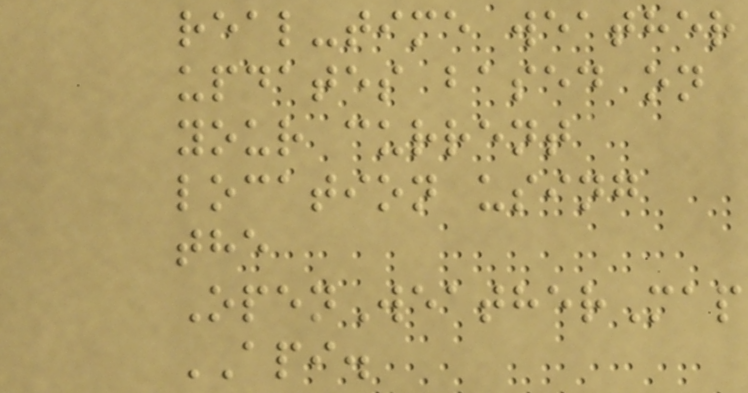real-time weather
updates based on
your current
location using
the
OpenWeatherMap
API.
